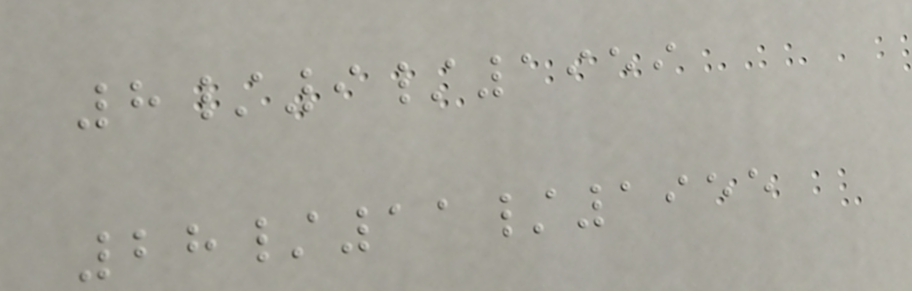8/9/1959
28/11/1955
